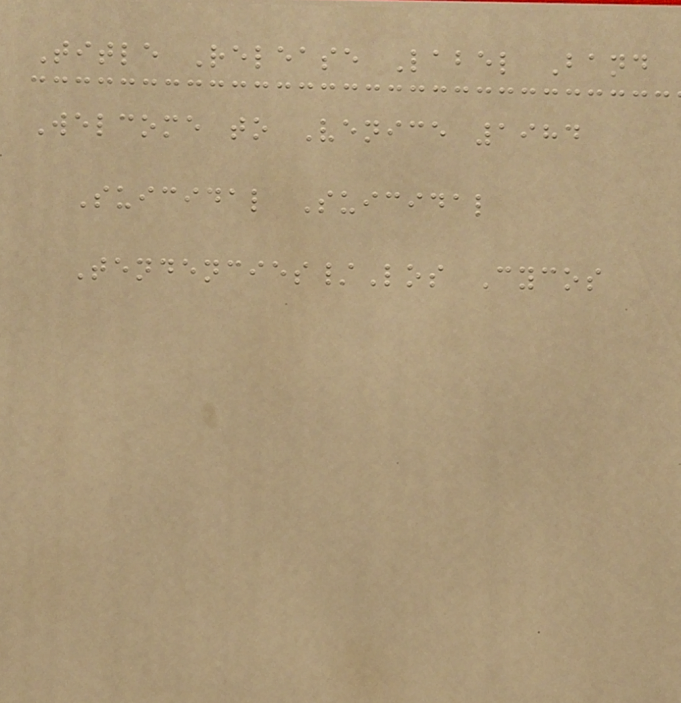Title Release Label Band
Welcome to Venice 1984
Suicidal Suicidal
Tendencies/Los Cycos
